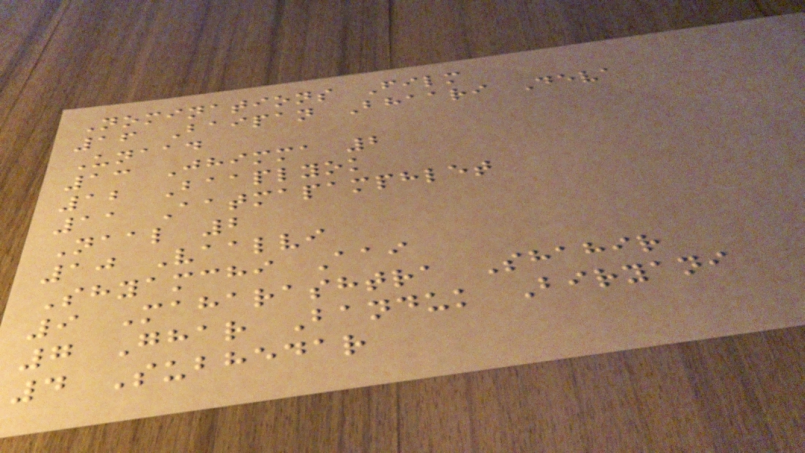Nominations Film
16 Baipan Bhaari Deva
Unaad
13 Jhimma 2
12 Baaplyok
11 Aatmapamphlet
Naal 2
10 Vaalvi
Shyamchi Aai
9 Maharashtra Shahir
7 Ghar Banduk Biryani
4 Subhedar
